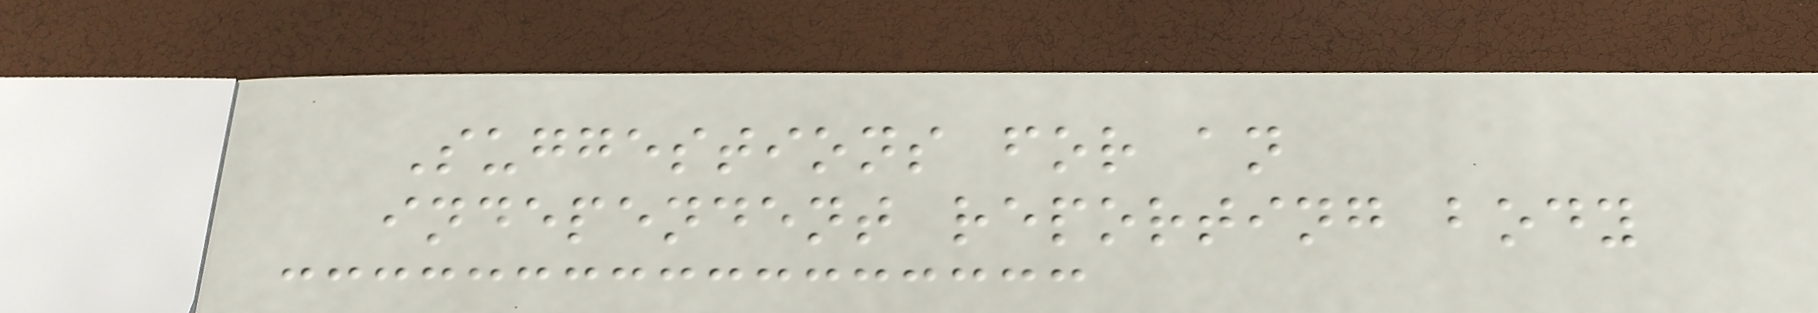Suggestions for an
independent reporting body
